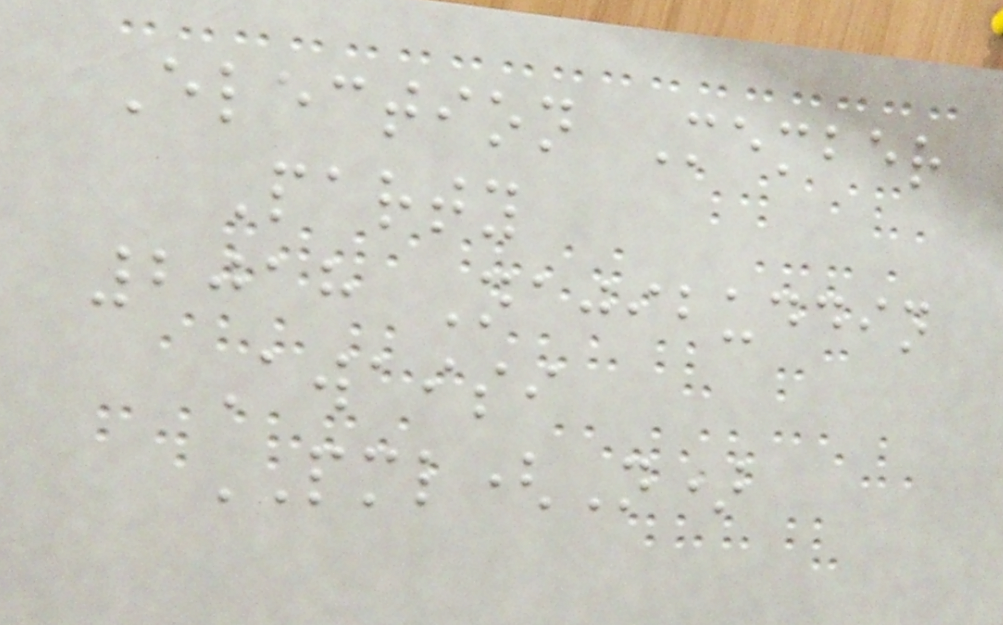Election Member
Party
2018 Najibuddin
Awaisi
PML(N)
